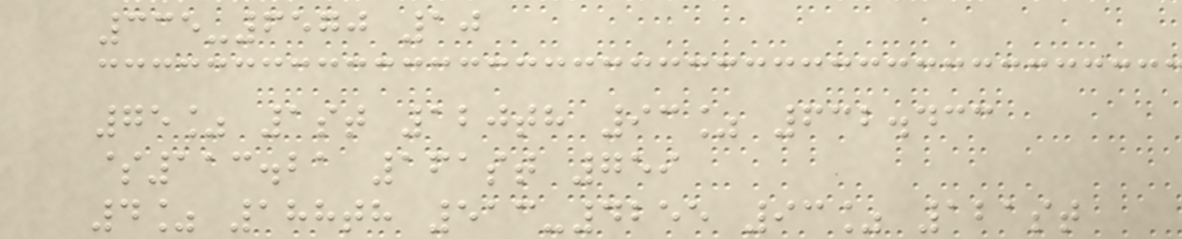335-6570 10
75% 1st 120th 93% 632.433
$113.21 161st 759
4% 188th 513-4255 93% 121st
